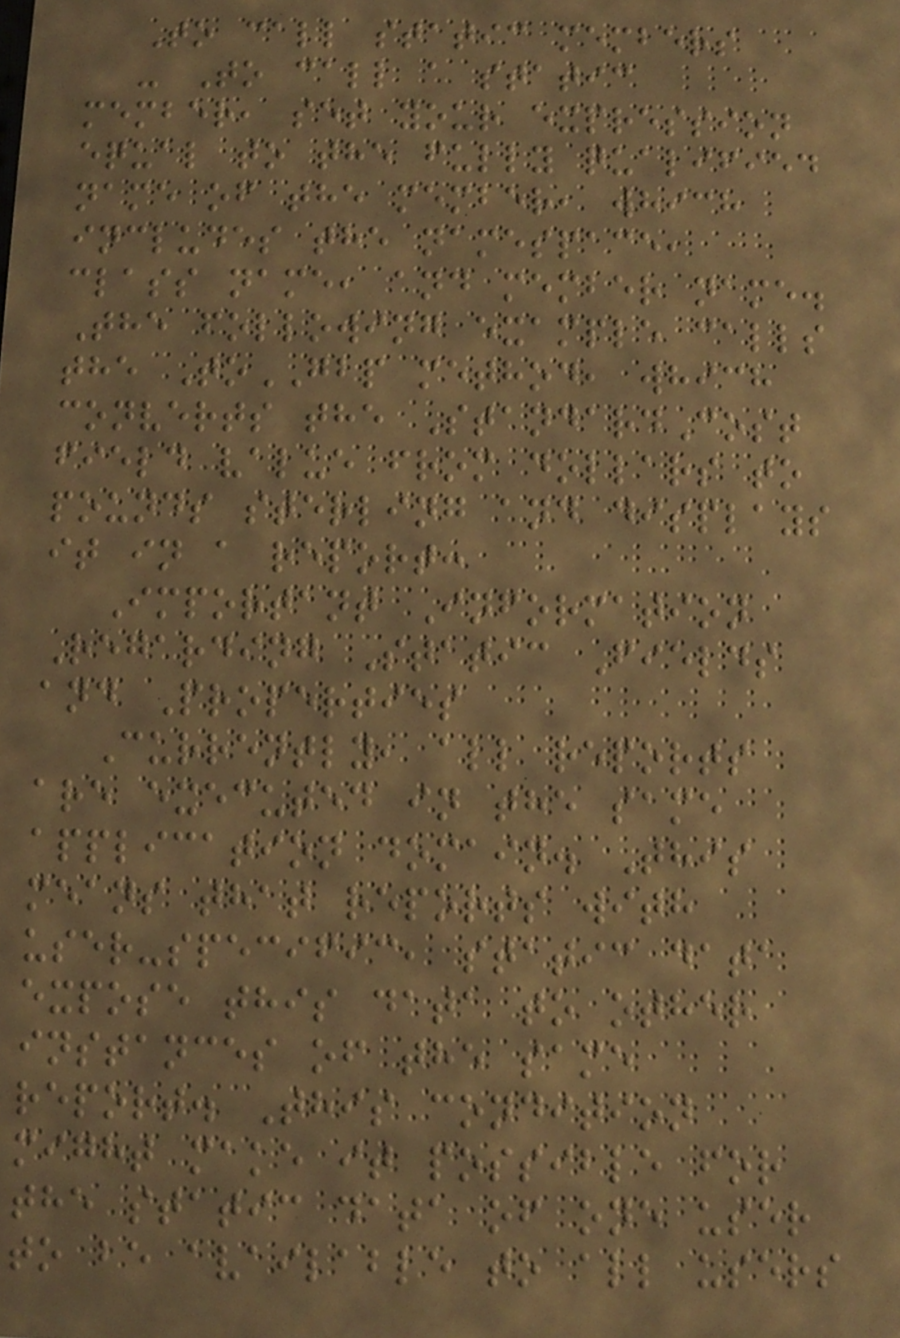To call static members
- To call a static
member, set your expression
equal to the fully qualified
name of the member, which
includes the namespace,
class name, and member name.
The following example calls
the ToGBP method, which
converts the StandardCost
field value from dollars to
pounds sterling and displays
it in a report:
Important Information
Regarding Static Fields
and Properties
Currently, all reports
are executed in the same
application domain. This
means that reports with
user-specific, static data
expose this data to other
instances of the same
report. This condition
might make it possible for
the static data of one user
to be available to all users
